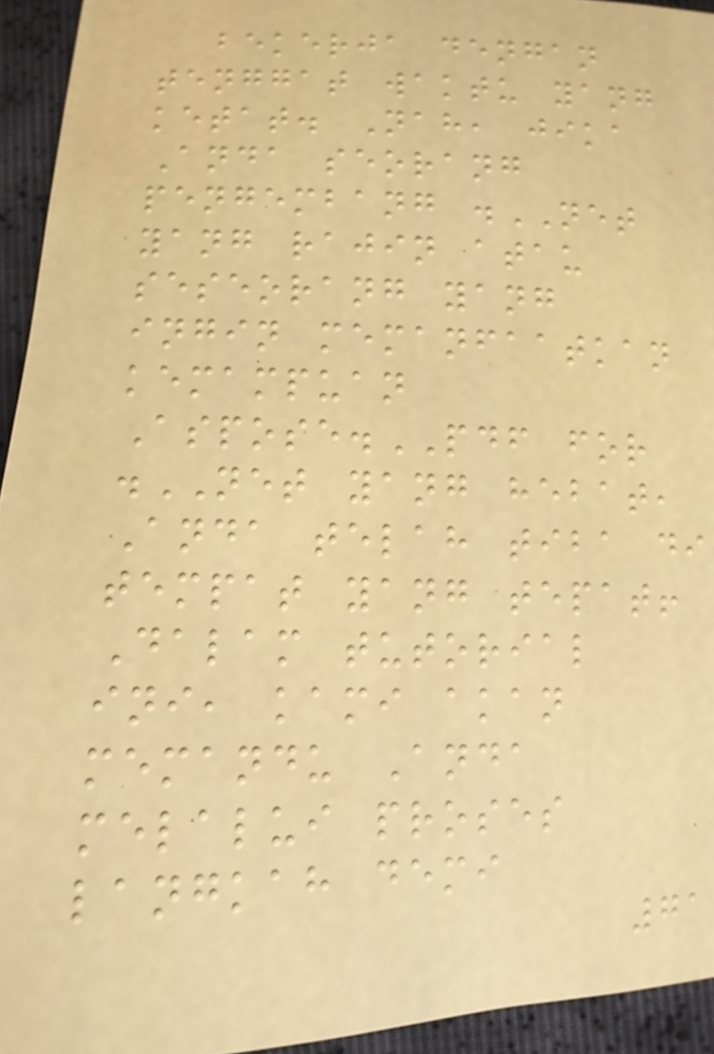bekerja dengan
tenggat waktu yang
ketat. Nah, jika
Anda seorang
pengembang .NET
yang rajin atau
seseorang yang
ingin memanfaatkan
kemampuan
Aspose.PDF for
.NET yang hebat,
Anda telah tiba di
tempat yang tepat!
Dalam tutorial
ini, kami akan
memandu Anda
melalui proses
langkah demi
71
